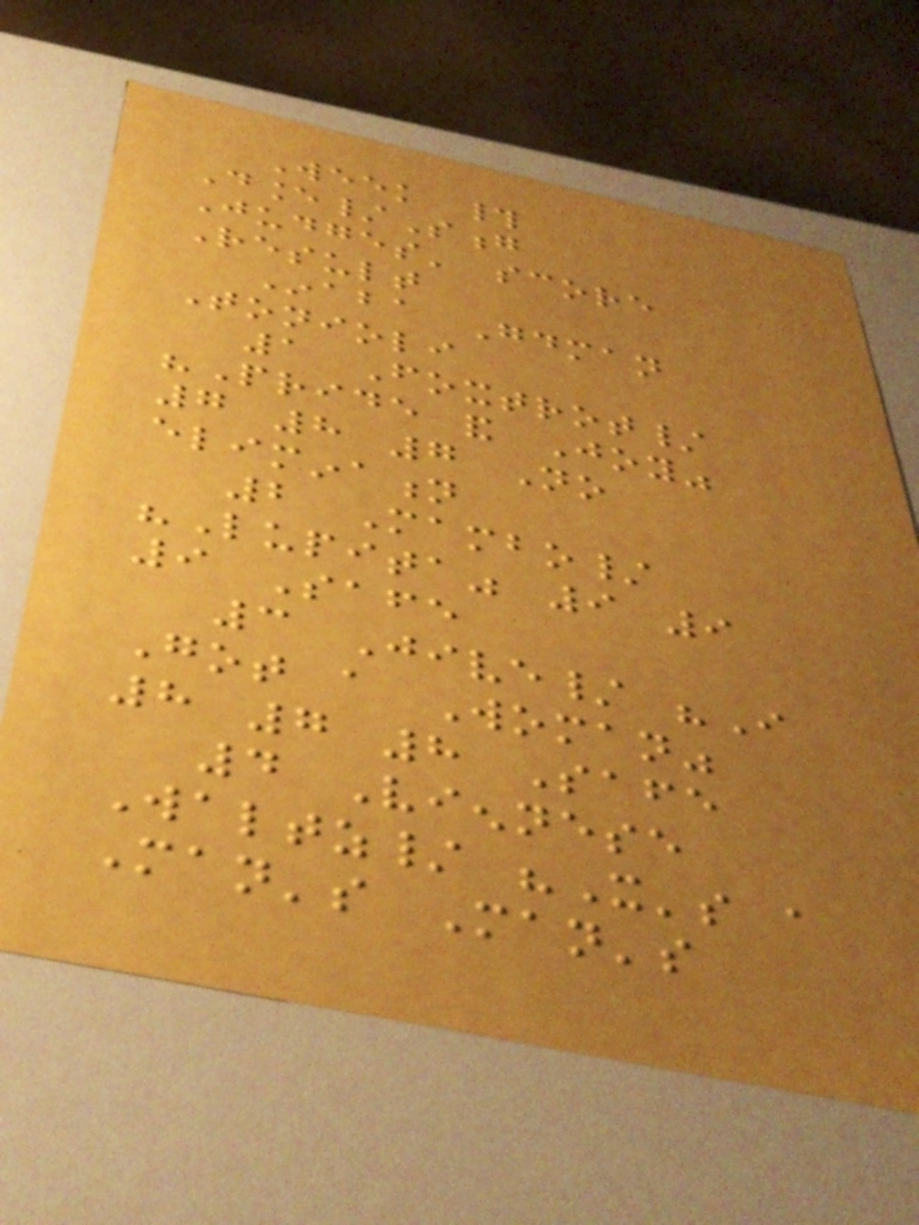Week #
Dance/Song
Judges' score
Result
Inaba Goodman
Tonioli
1 Foxtrot/
"Pride and Joy"
7 8 7 No
elimination
2 Mambo/
"Lupita" 9 9
9 Safe
3 Jive/ "I
Got a Woman"
8 7 8 Safe
4 Viennese
Waltz/ "It's a
Man's Man's
